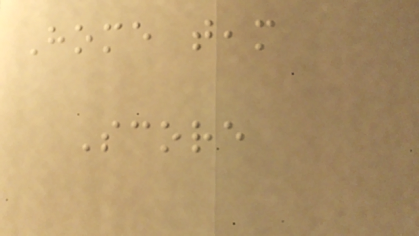Home team
Score
